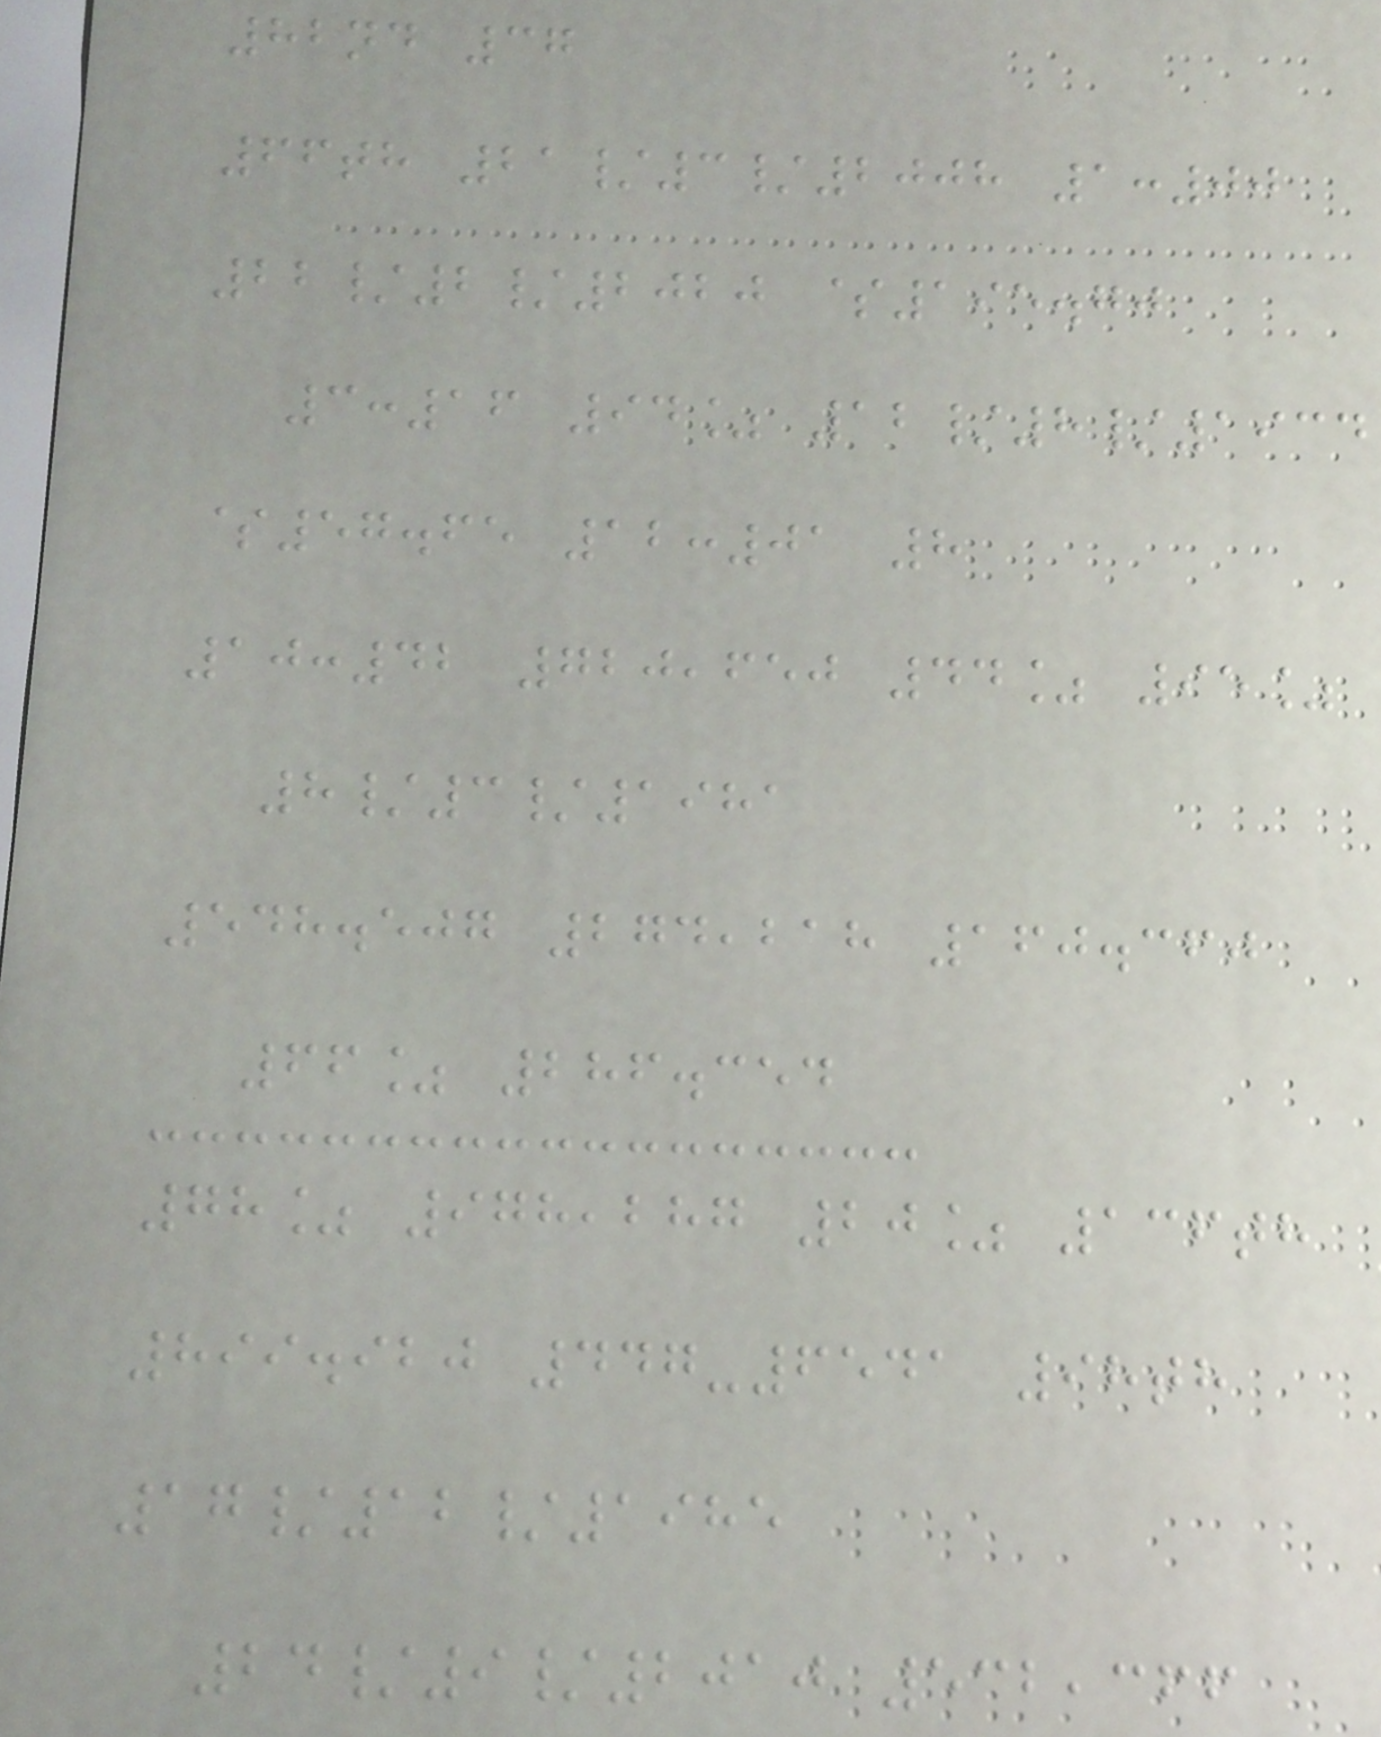82nd 37
66th 21/3/2008 1:00
22/2/2020 $195.70
3:16 94% 12/8/1934
$57.65 12:01 8
10:42 720,650 44% 95%
8/3/1981
548.507 274,218 160.360
66% 286.354
78% 978,287 20% 136th
899.920 447-6541 98th
17/12/1985
24/9/2010 532,366
